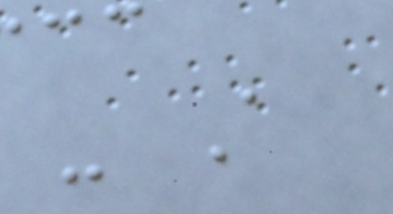- A
